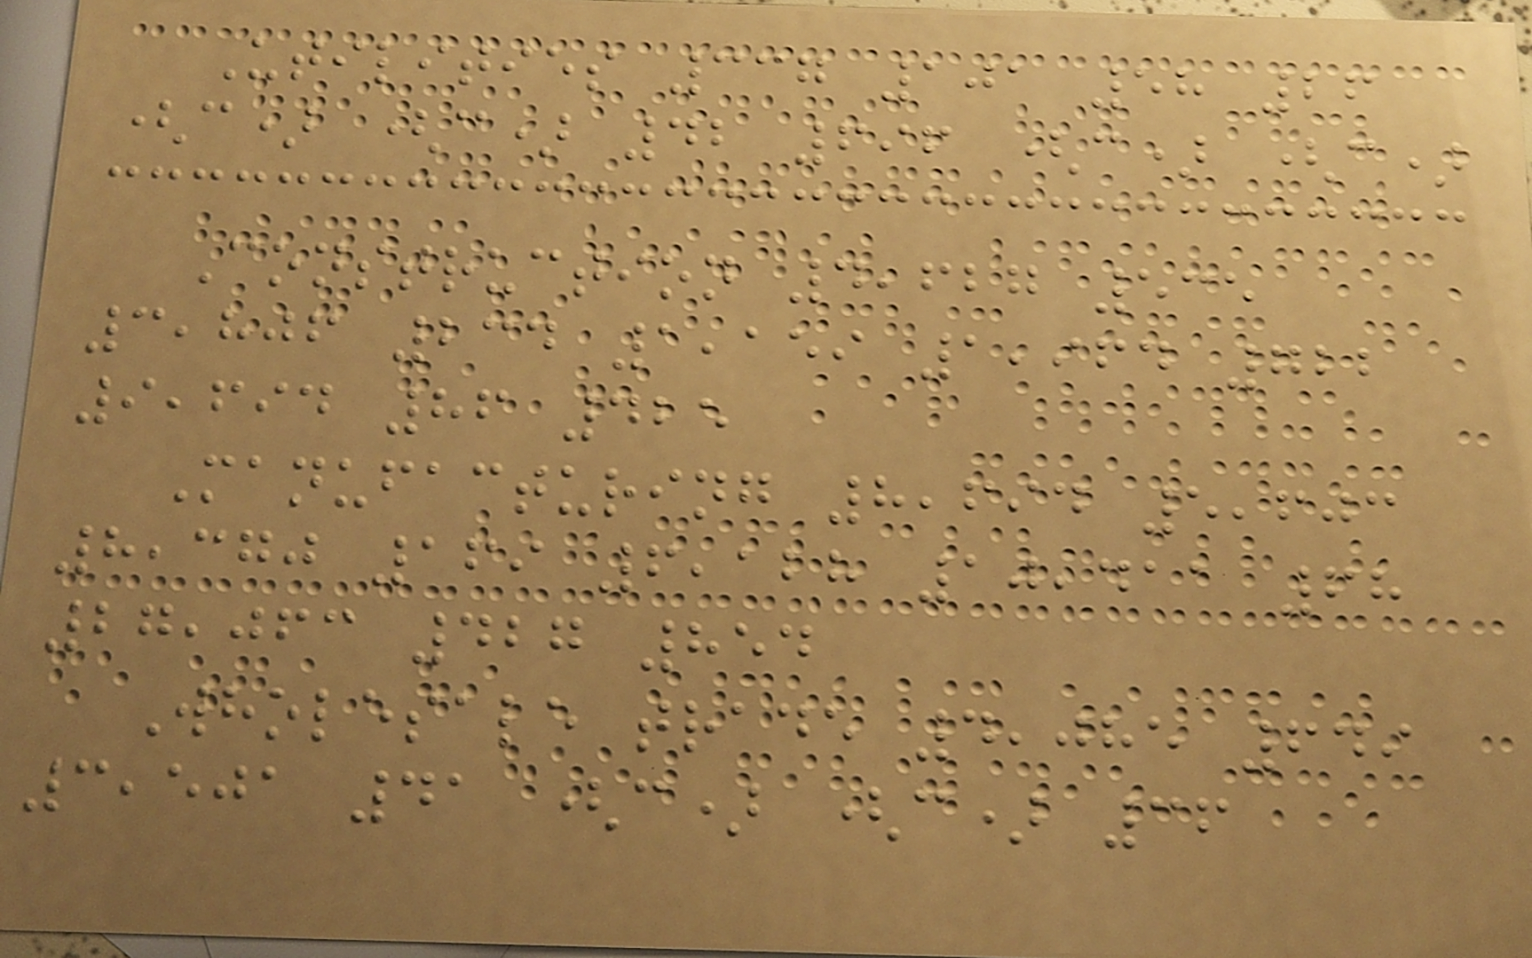Utilities 337 101 58 26
(c) (c) 42 696 (c) (c)
Construction 4,627 535
3,806 234 1,159 1,964 722
9,694 86 425
Manufacturing 8,694 5,603
8,370 169 6,128 10,411 68
27,063 427 854
Wholesale trade 4,085 649
3,501 41 (c) (c) 36
